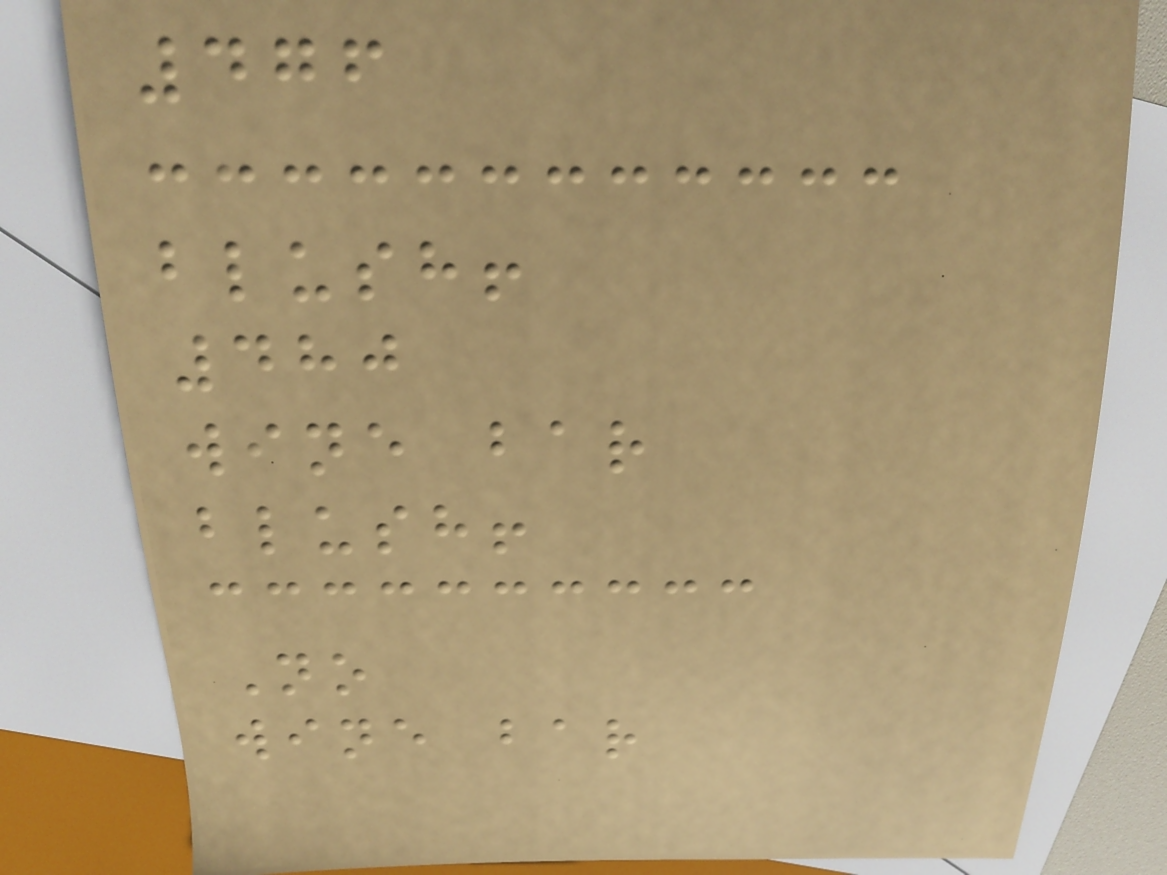476
blush!
480
wine bar
blush!
No
wine bar
